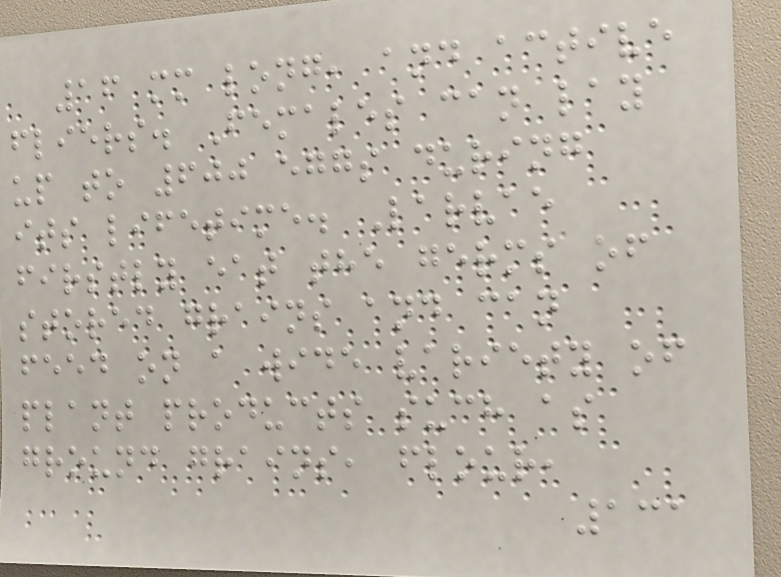16 mm long, and active
fliers. Females can lay
up to 600 eggs during
its lifetime. Larvae
firstly eat the germs of
stored grains and can
feed on a wide variety of
plant products such as
ground grains, flour,
131
